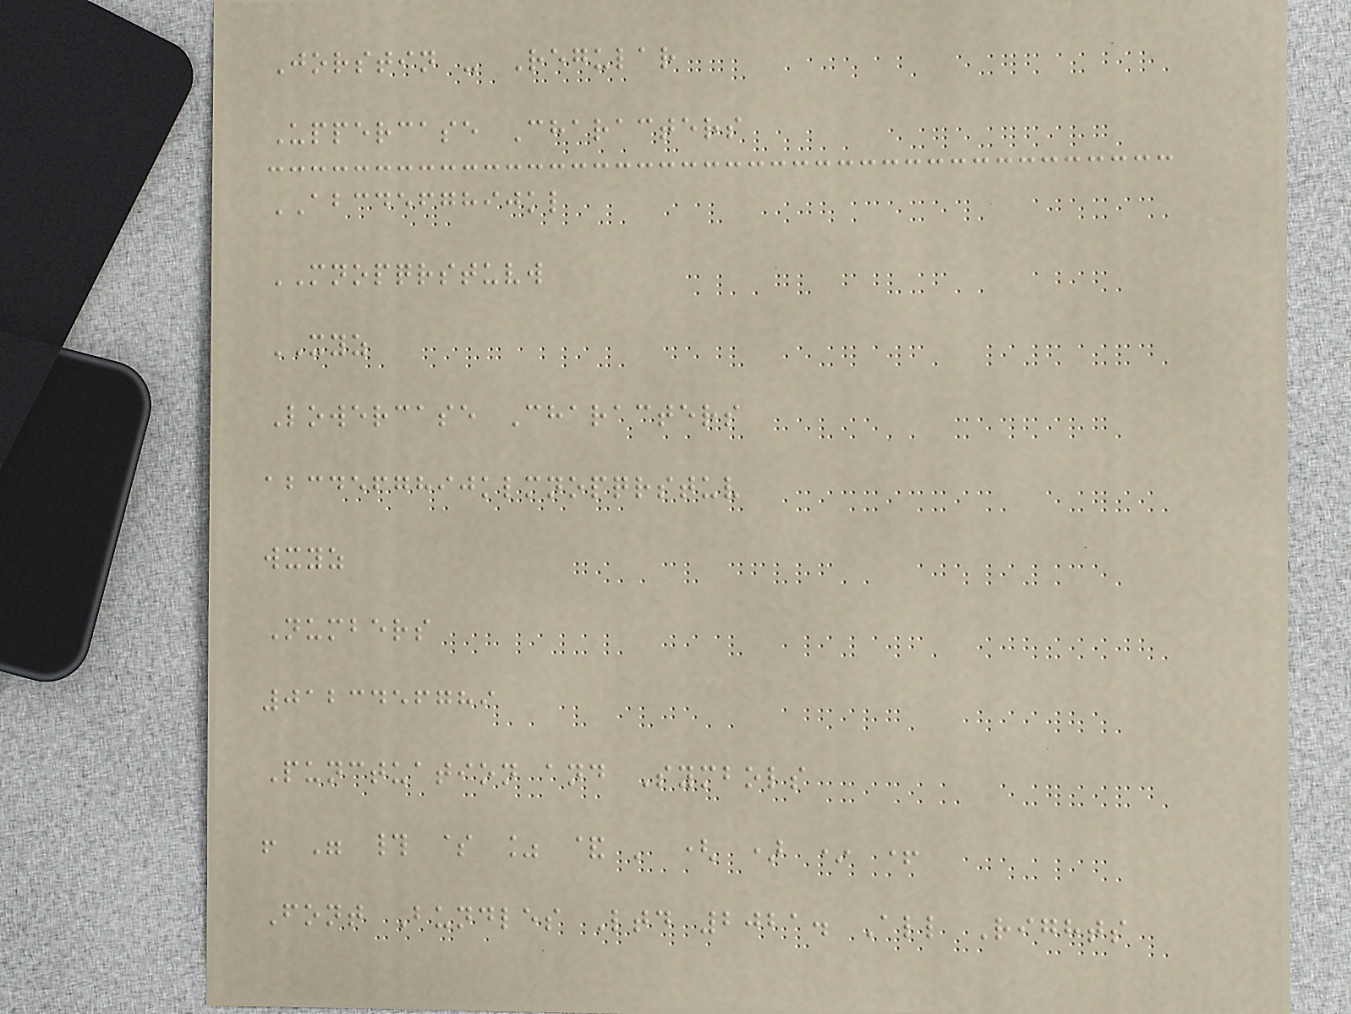Jorstin - Regular
Uppercase Characters
ABCDEFGHIJKL
MNOPQRSTUVW
XYZ
Lowercase Characters
abcdefghijklmnopqrstuv
wxyz
Numbers
0123456789
Punctuation and Symbols
! " # $ % & ' ( ) * +
Font Bundles Ltd 2021. All Rights
